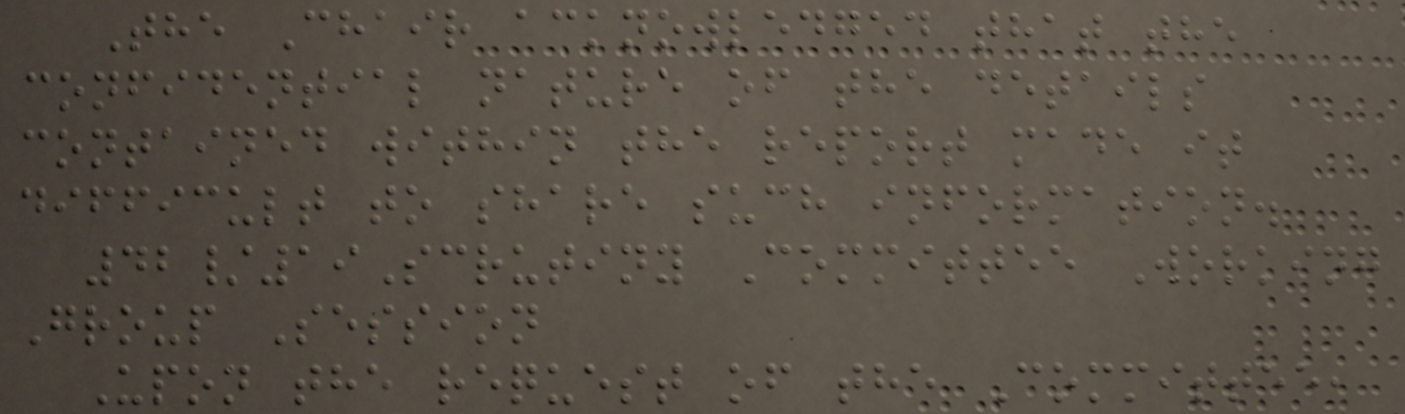The Chair acknowledged that the
confidential nature of the details
contained within the report made it
difficult to share such information.
42/19Scrutiny Committee Working
Group Session
Upon the request of the Committee,
